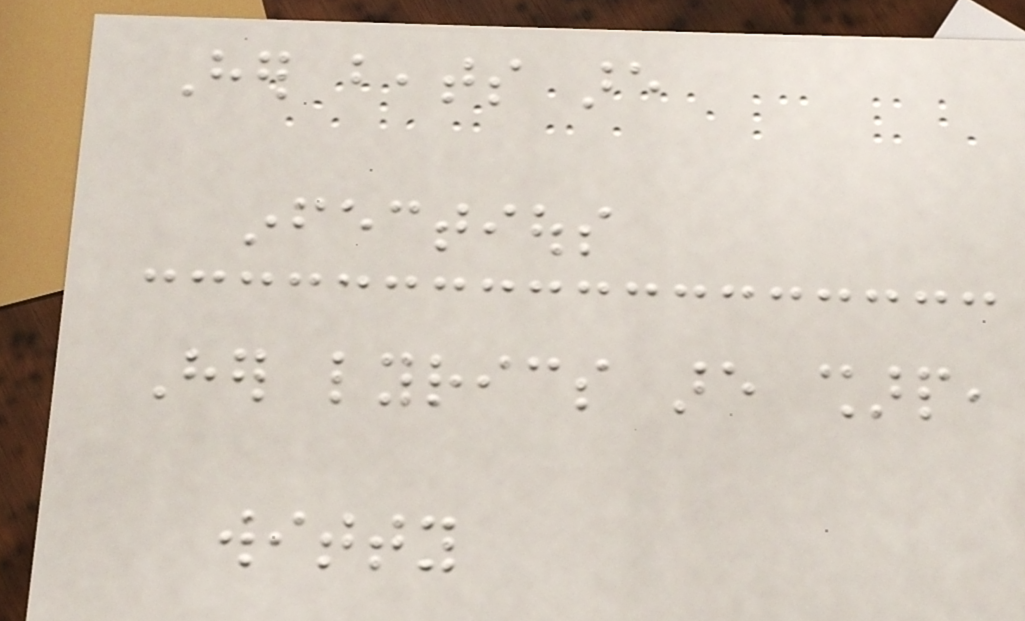Her beats are
infectious
Her lyrics are sharp,
witty
